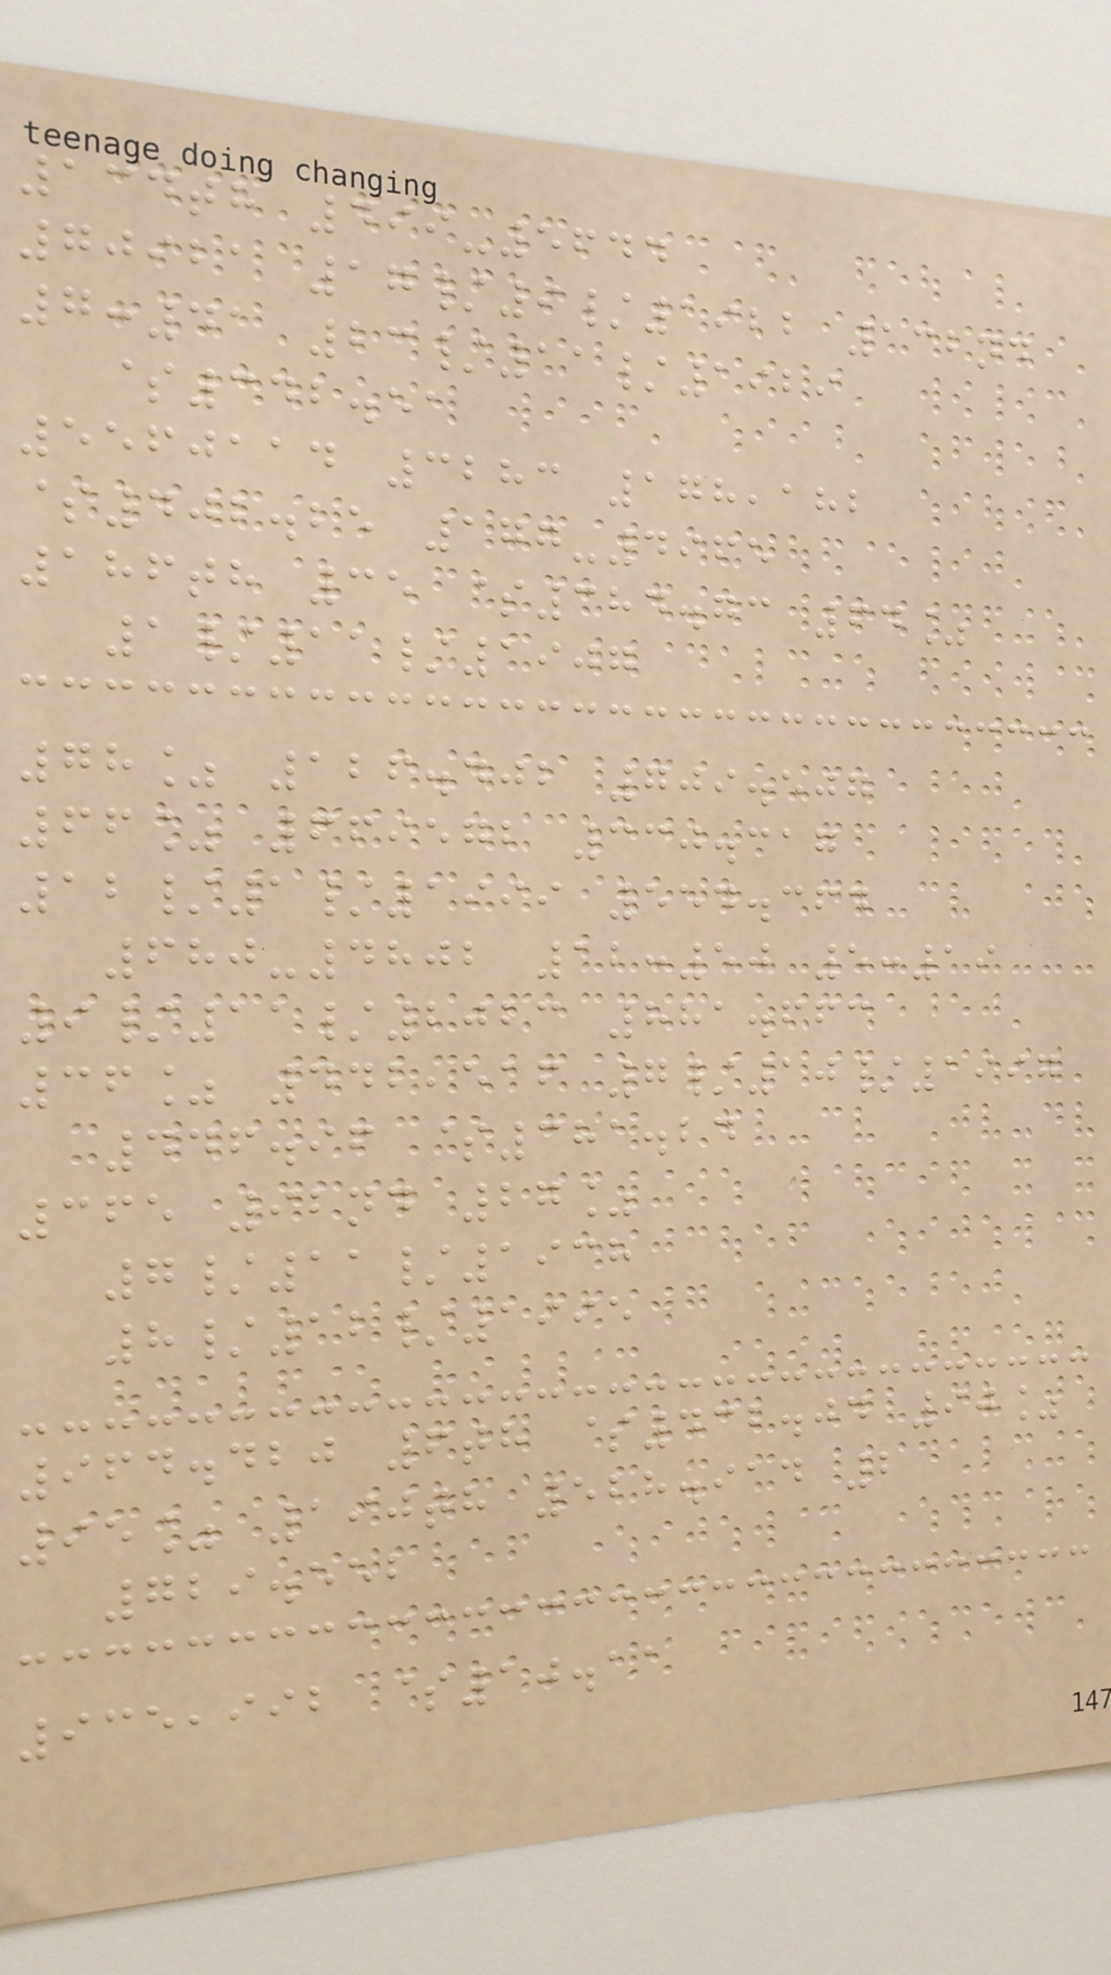134th 499-5644
70921 17/9/1922 132nd
7:41 23/11/1929
$342.51
5560114 3283 178,182
$402.25 177-4965
186th 35 $384.73 64%
1/11/1907
78% 126.402 709.507
66% 669572 330.317
12/1/1999 554.364
680-4802 12:50 5:19
9/11/2023 881.663
36% 442,516 7/10/1997
446.96 $381.24
365 92nd 27%
7/11/1938
8/12/1995
964.420 6th $432.04 90%
95% 190th 528.914 2
729.552
935,992 $10.11
